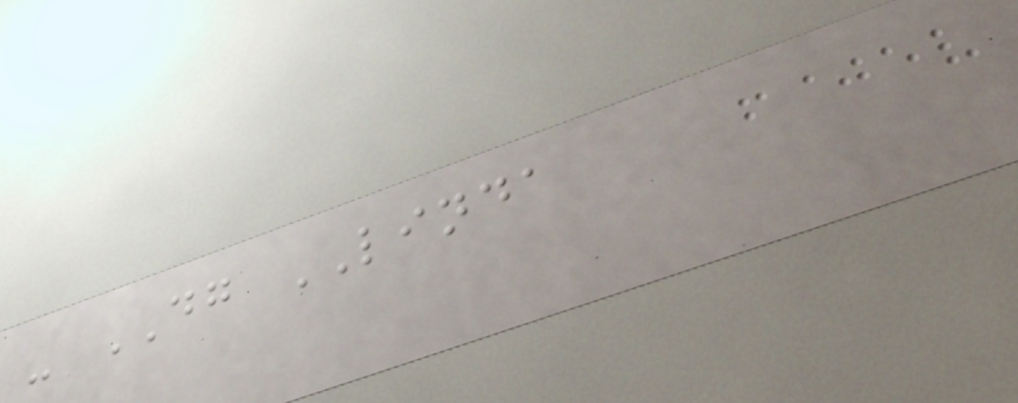- DG LINDA
